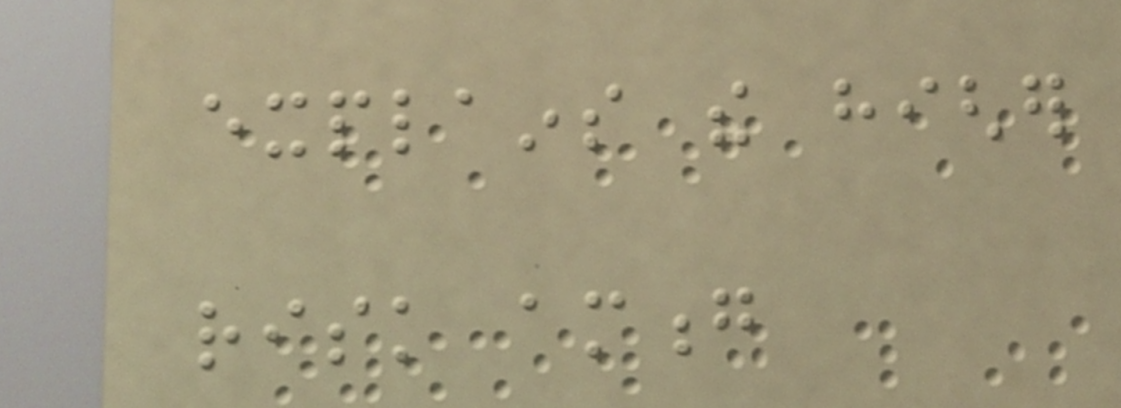explains the higher
risk among
